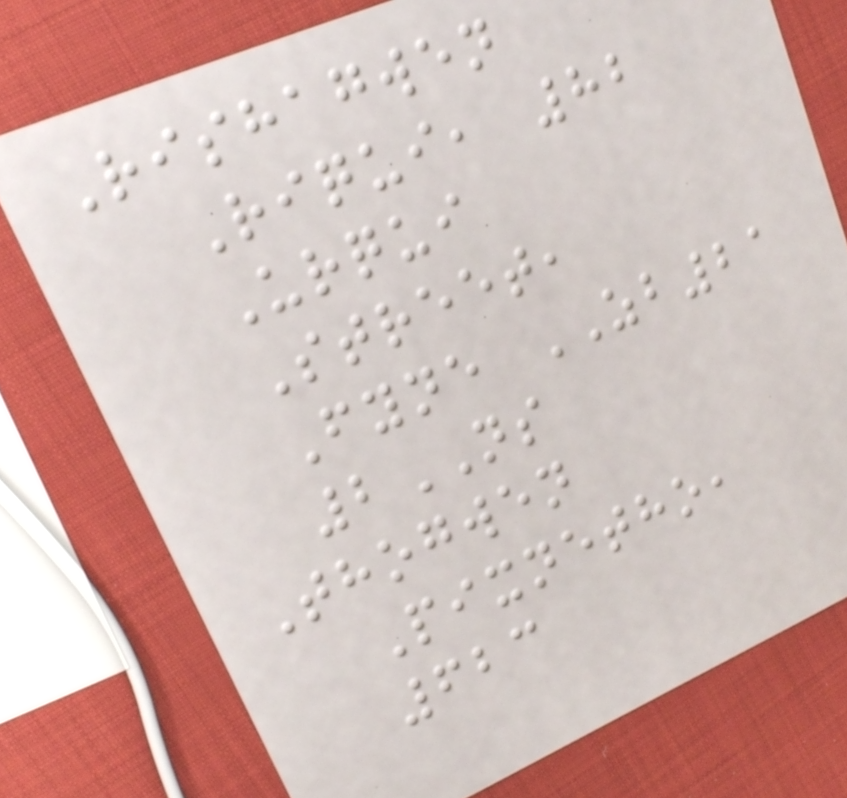Rishagwen
Riqui, 82
Urqui
Street,
Fyne ZB21
2NS
Thogwen
Pixnetho,
623
